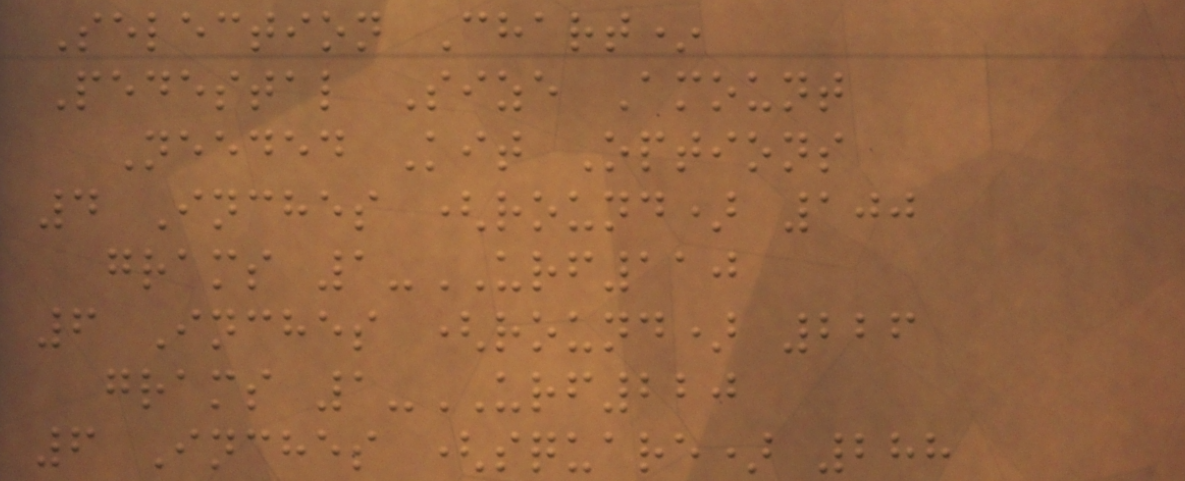Selection Chart*
Pedestal Size Amount
Needed Kit Options
4 Inches (round) 100
grams 1-URF110
6 Inches (round) 226
grams 1-URF220
6 Inches (square) 288
